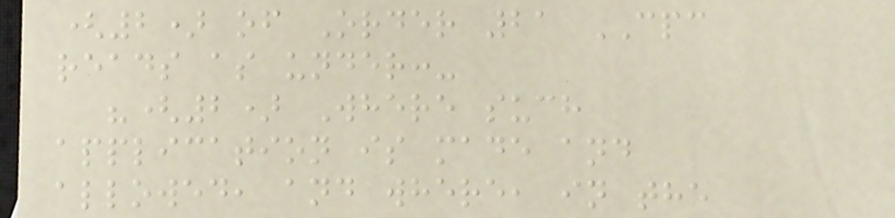(2) of Order 21 CPC
reads as under:-
"(2) Where such
application is made and
allowed, and where, in the
